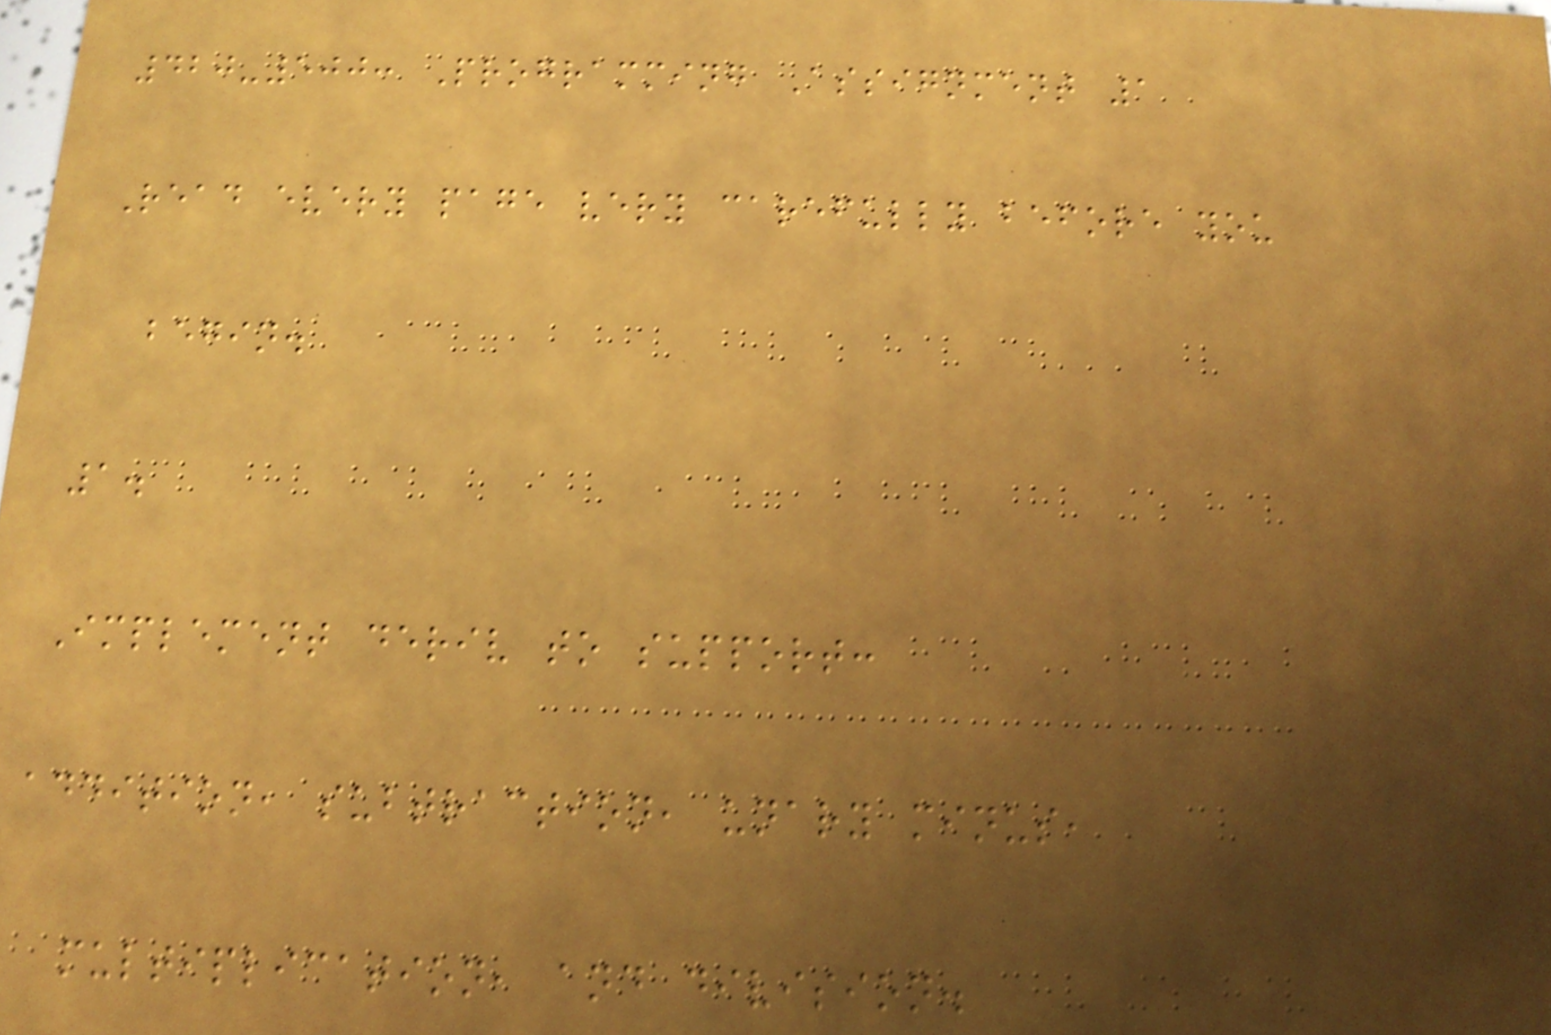420-500: Programming Assignment 1
Read every page very carefully before you
begin.
1.
Implement deriv to support:
addition, subtraction, unary minus,
multiplication, and division.
